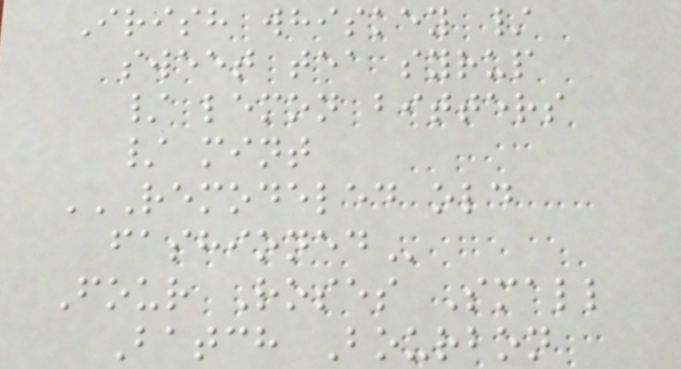Irish whiskey /
sweet tea syrup
/ lemon bitters
/ mint
REMODELED OLD
FASHIONED
Four Roses Small
Batch Bourbon
